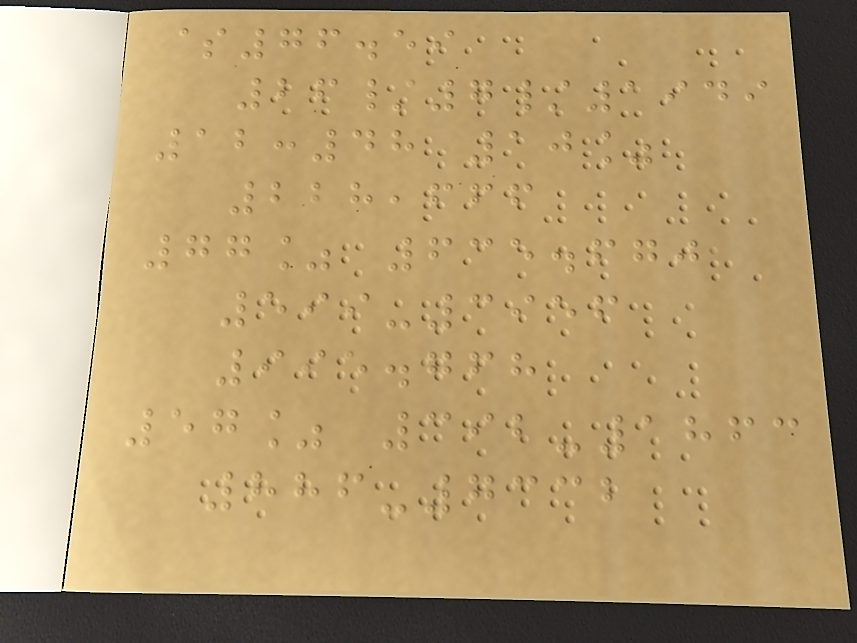$76.59
26/7/1949
12:48 10%
228,666
77% 635.670
599-3956
995.768
57% 392-1863
886-7332
